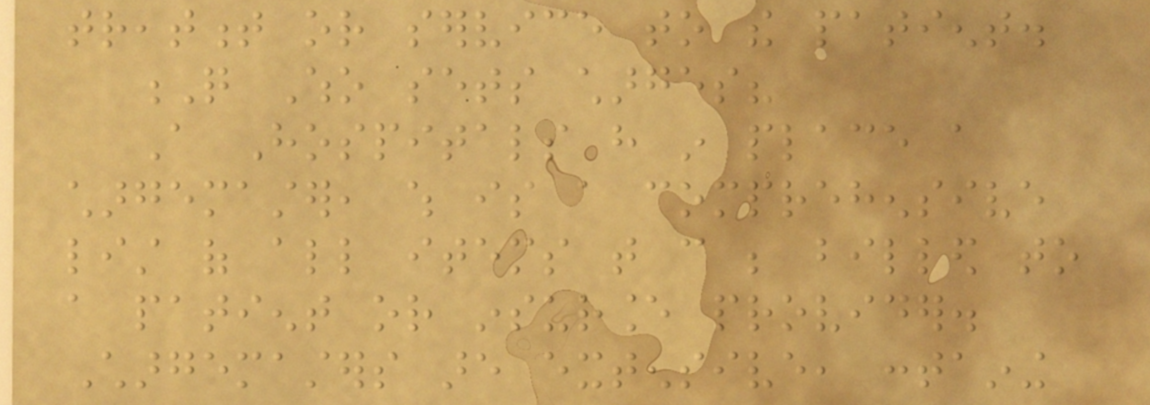treatment or service to the patient.
Q Who sets charges?
A Hospitals have in place a
chargemaster, which is a comprehensive
list of all items that can be billed to
a patient or insurance provider.
Chargemasters are extensive, containing
